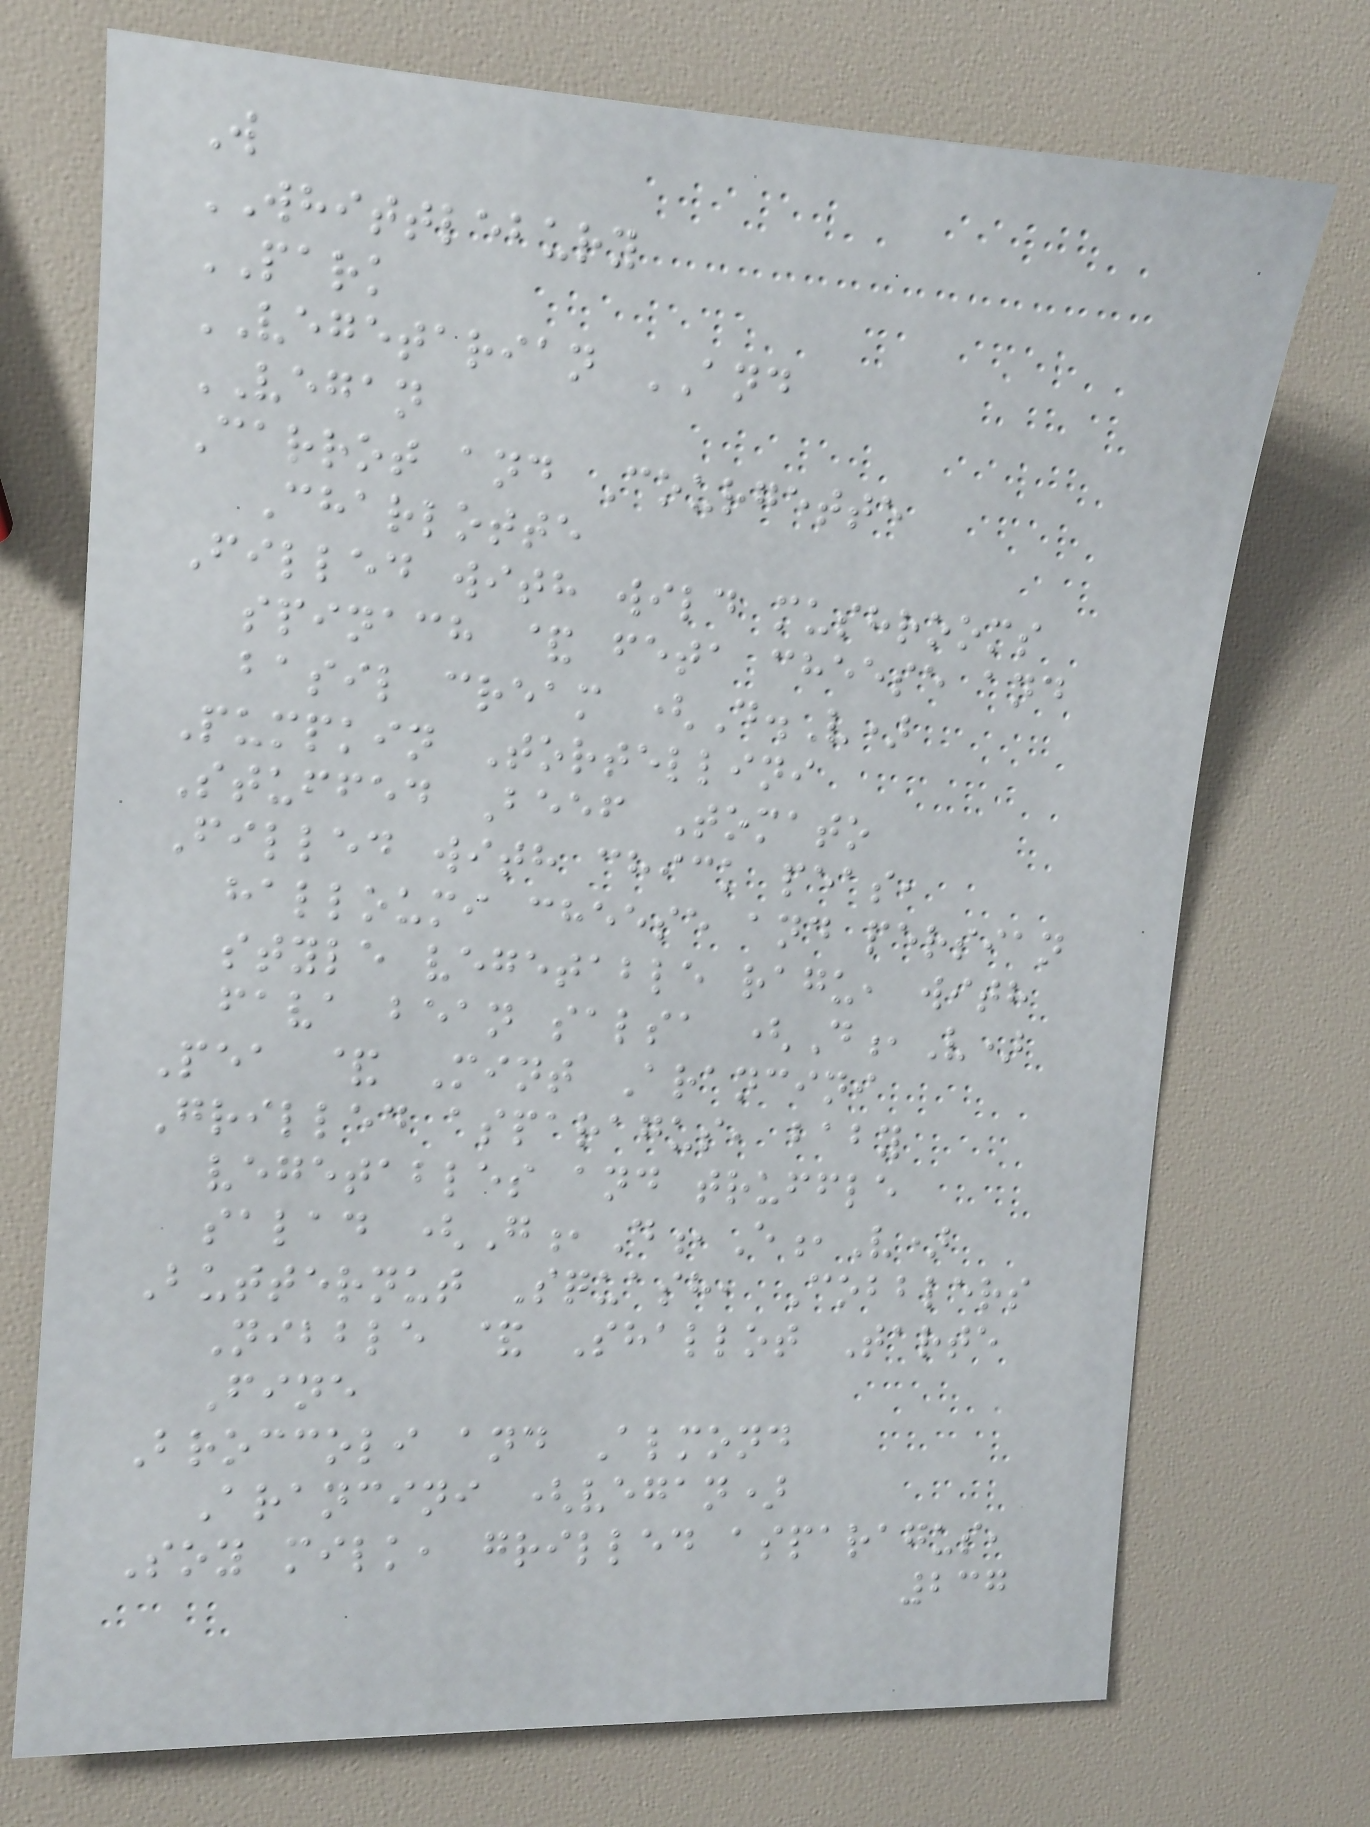W
WHITTLEBURY
PARK
VEGETARIAN AND
VEGAN
Carrot and Courgette
Charlotte
Filled with wild mushrooms
spinach & feta cheese and
basil cream (D.V)
Pumpkin Tortellini
Stuffed Beef Tomato
Filled with chick peas,
halloumi cheese and persian
style vegetable ragu, with
fava bean salsa (D,V)
Pea & Mint Arancini
Grilled asparagus, baby
vegetables and truffle
salad (G,D,E,V)
Butternut Squash, Cobblers
Nibble & Shallot Tarte
Fine
Broccoli and Almond
Arancini (vegan)
Soy milk, grilled asparagus,
237
